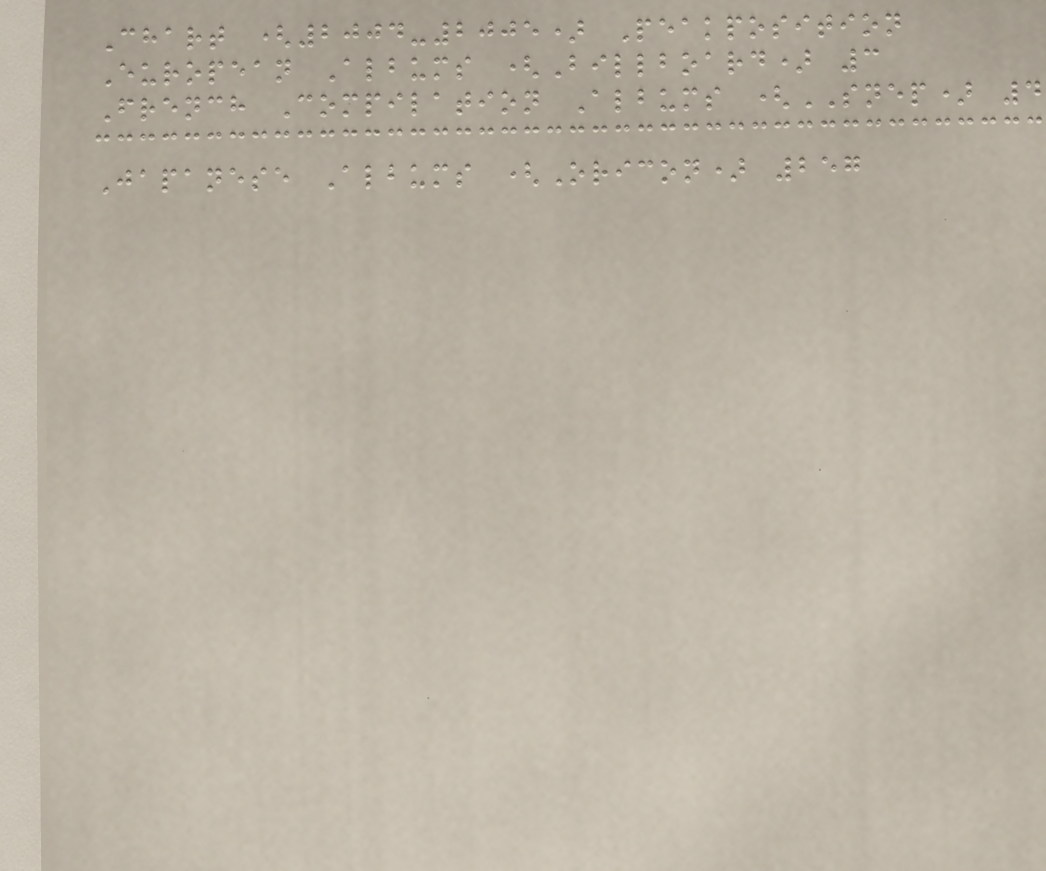Chart (2004-2005) Peakposition
European Albums (Billboard) 3
French Compilation Albums (SNEP) 4
Japanese Albums (Oricon) 257
